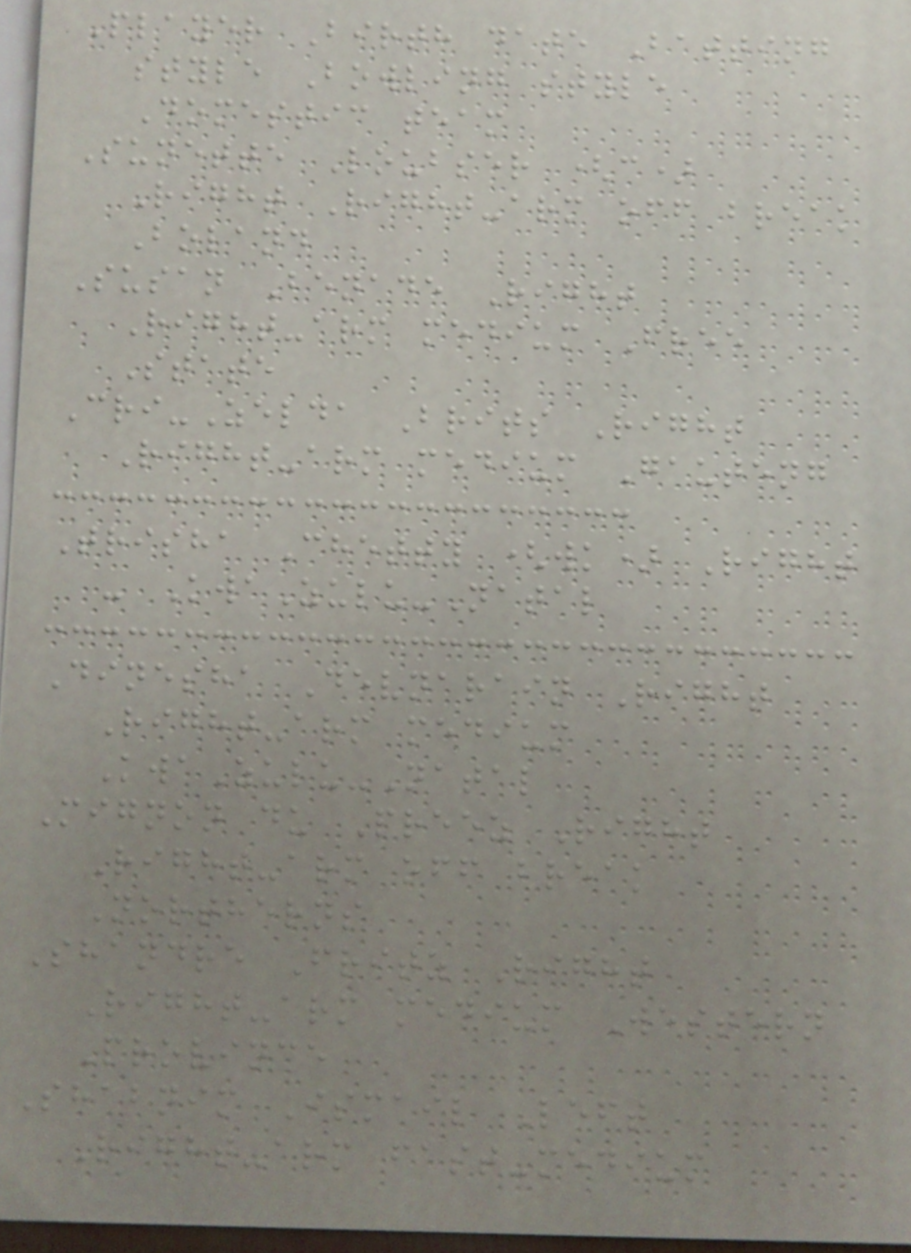Player Birth date Batting
style Bowling style
Domestic team
Sunette Loubser (c)
Right Right-arm off break
Boland
Susan Benade Right
Right-arm medium Free
State
Cri-Zelda Brits Right
Right-arm medium Gauteng
Trisha Chetty (wk) Right
- KwaZulu-Natal
Dinesha Devnarain Right
Right-arm medium
KwaZulu-Natal
Mignon du Preez Right
Right-arm off break
Northerns
Shandre Fritz Right
Right-arm medium Western
Province
Shabnim Ismail Left
Right-arm fast-medium
